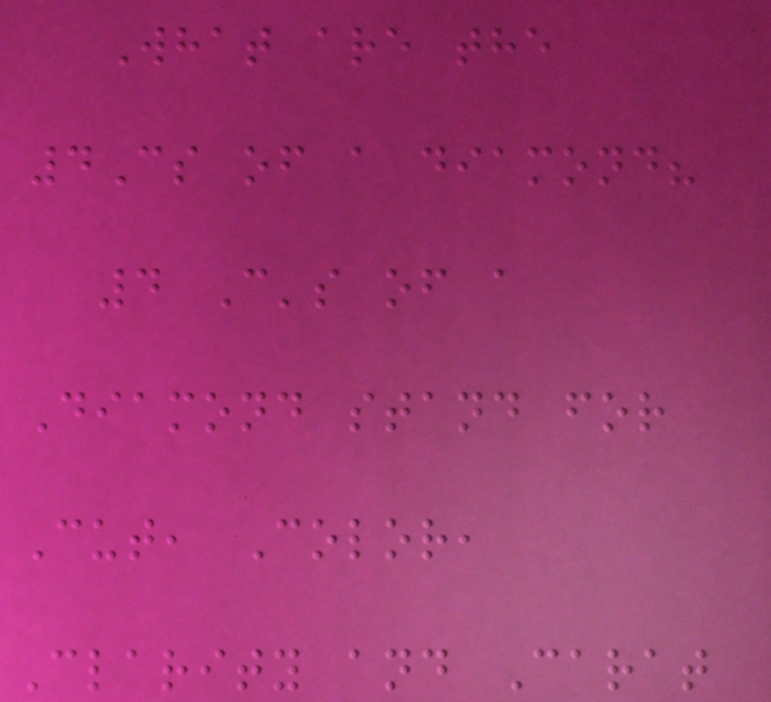What are the
4Cs of a diamond?
4 C's of a
Diamond stand for
Cut, Color,
Clarity and Carat
